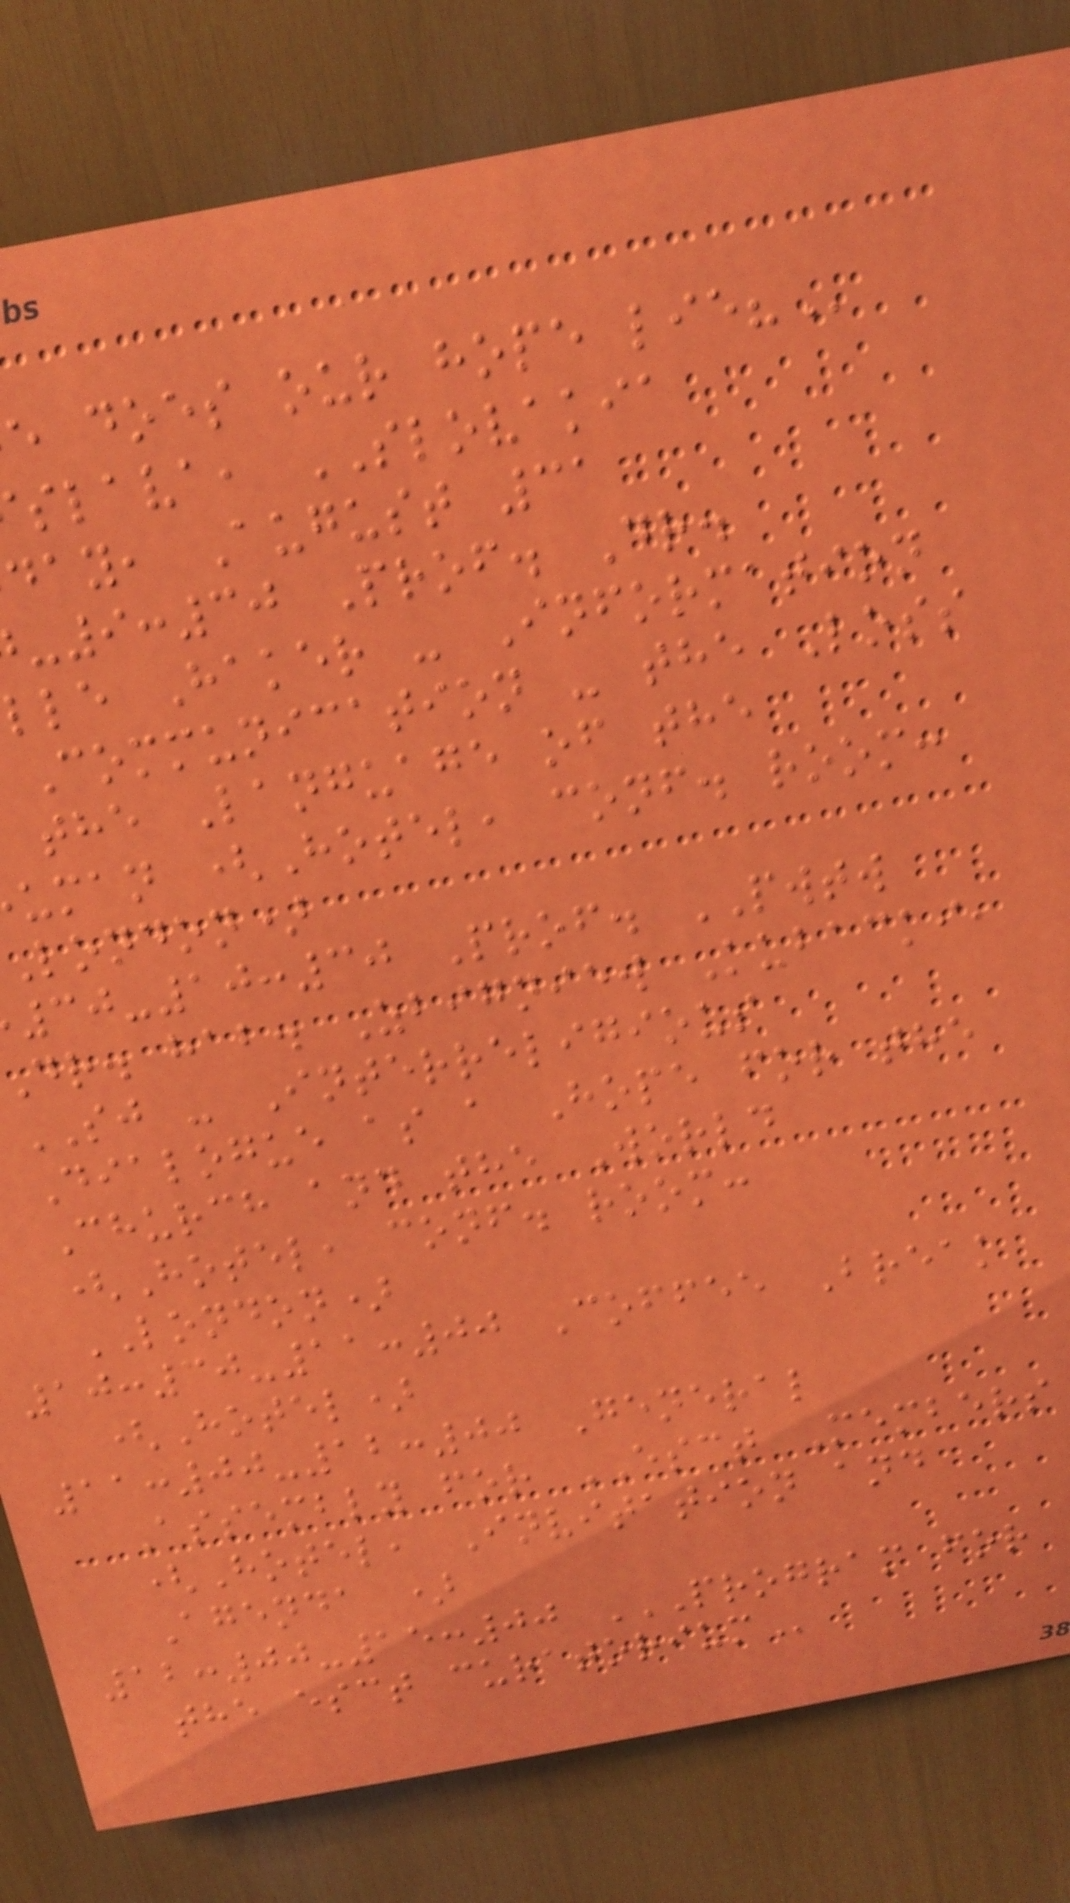e does our hope
slava, SLOVAKIA
day, August 31
-9:30 Prof. Dr.
lle Haker - Information
Communication - the Loss
the Language of the
uman (Hotel, conf. room:
london)
30-10:30 Prof. PWTW
dr. hab. Zbigniew Kubacki,
SJ - Interreligious
Dialogue as a Hope for the
Church and the World
(Hotel, conf. room:
LONDON)
10:30-11:00 Coffee Break
(Hotel)
11:00-12:00 General
Assembly for ESCT Members
(Hotel, Invitation and
Agenda )
12:00-15:00 PROGRAM FOR
the esct
